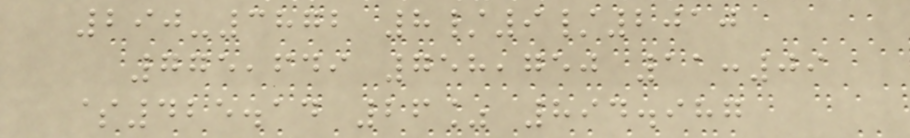290-3872 8/9/2010
775,649 758,750 11:09
$425.14 26% 894.987
